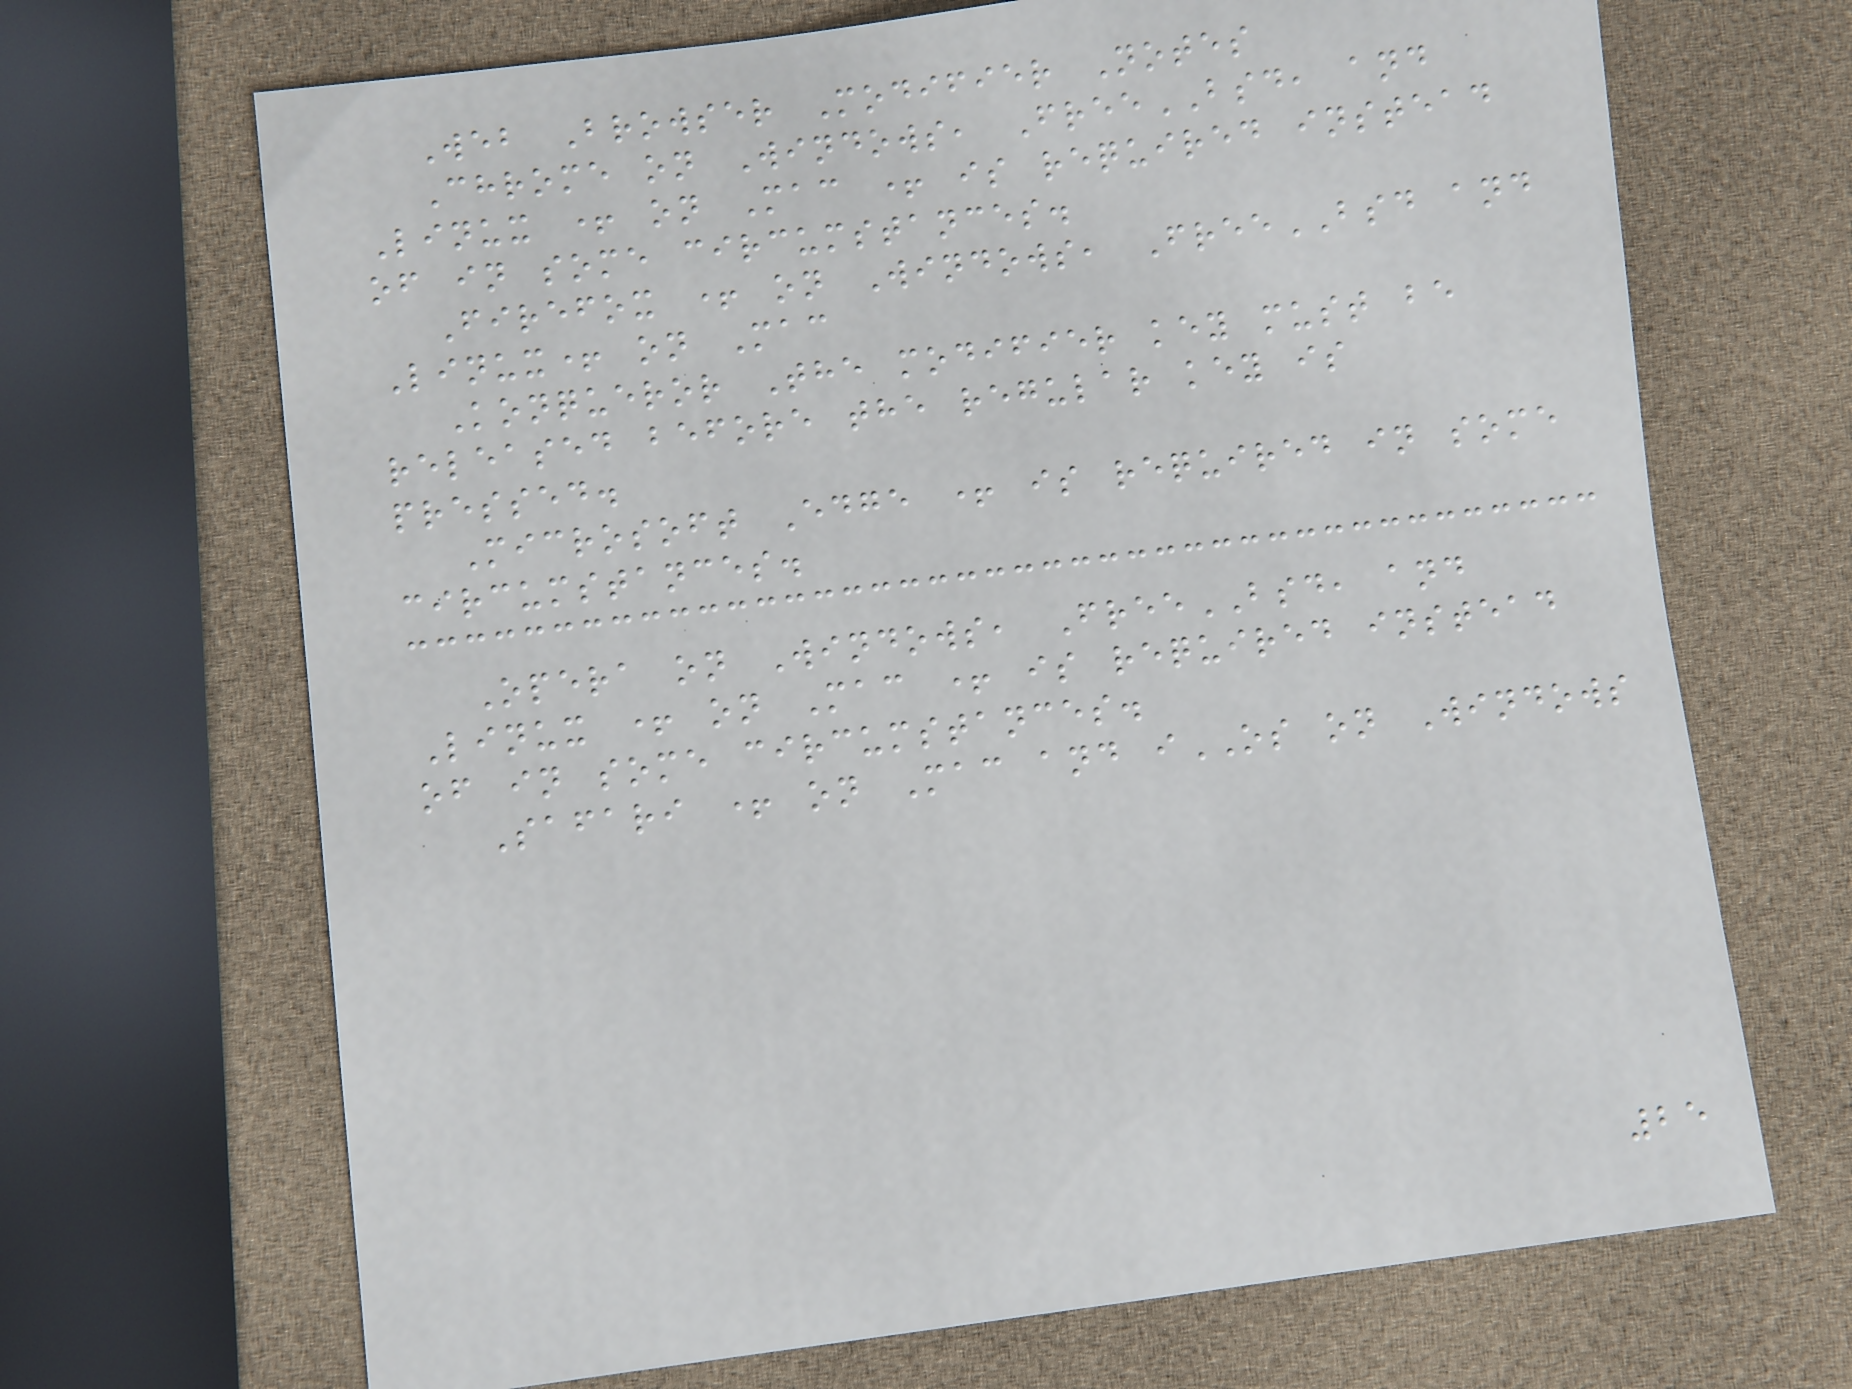Web Browser Modifier Notes
Chrome on Windows, FreeBSD, and
Linux + on Mac + is required instead
of in some circumstances.
Firefox + on Windows, FreeBSD and
Linux+ on Mac
Konqueror The modifier key must be
released before the regular key is
pressed.
Microsoft Edge + is required in some
circumstances.
Opera on Windows, FreeBSD, and
Linux + on Mac + is required instead
of in some circumstances.
Safari + on Mac and iOS on Windows
25
